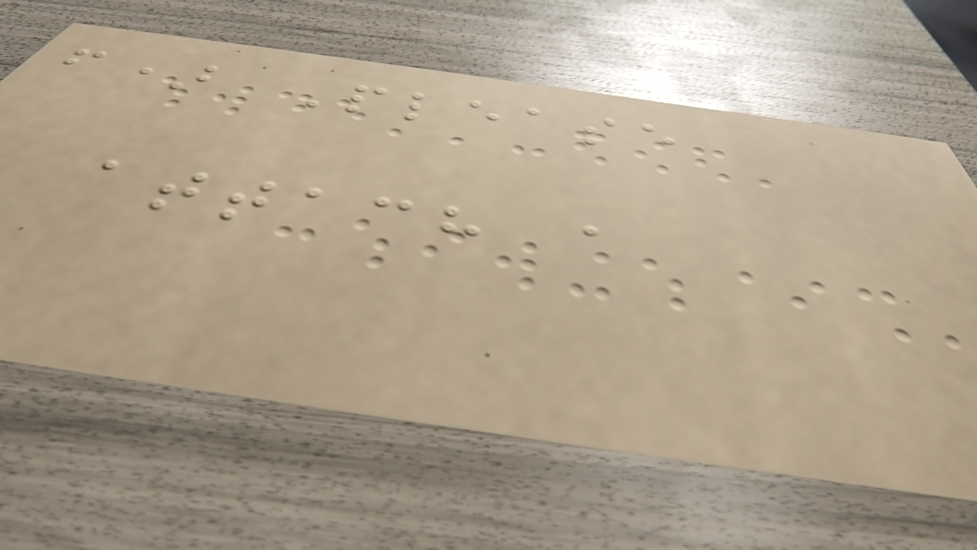f) Please
attach a
